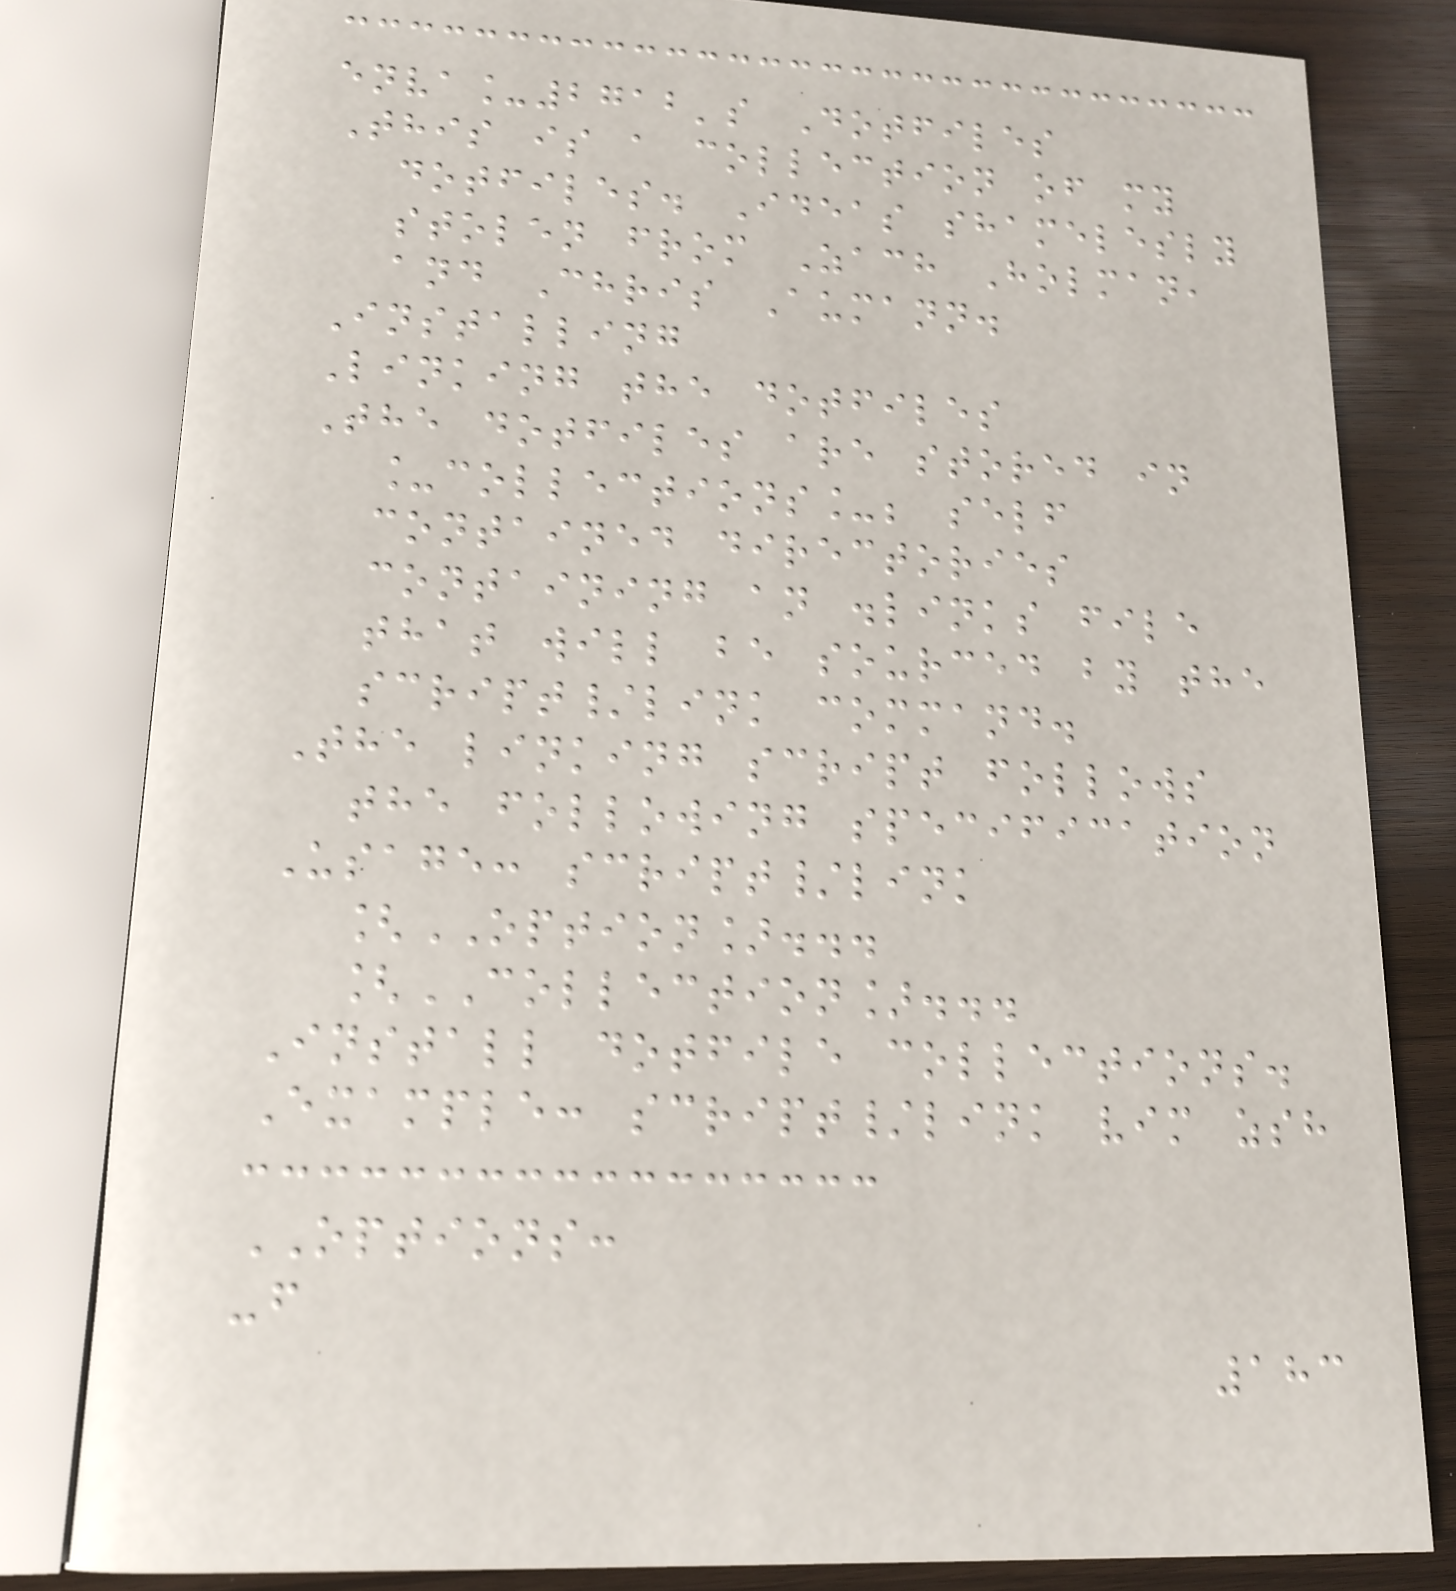enva_2712's Dotfiles
This is a collection of my
dotfiles. Ideas shamelesly
stolen from Zach Holman,
and Chris Aumann.
Installing
Linking the dotfiles
The dotfiles are stored in
_collections_; self
contained directories
containing an .links file
that will be sourced by the
script/link command.
The linking script follows
the following specification
Usage: script/link
[OPTION]...
[COLLECTION]...
Install dotfile collections.
Example: script/link vim zsh
OPTIONS:
-f
183
